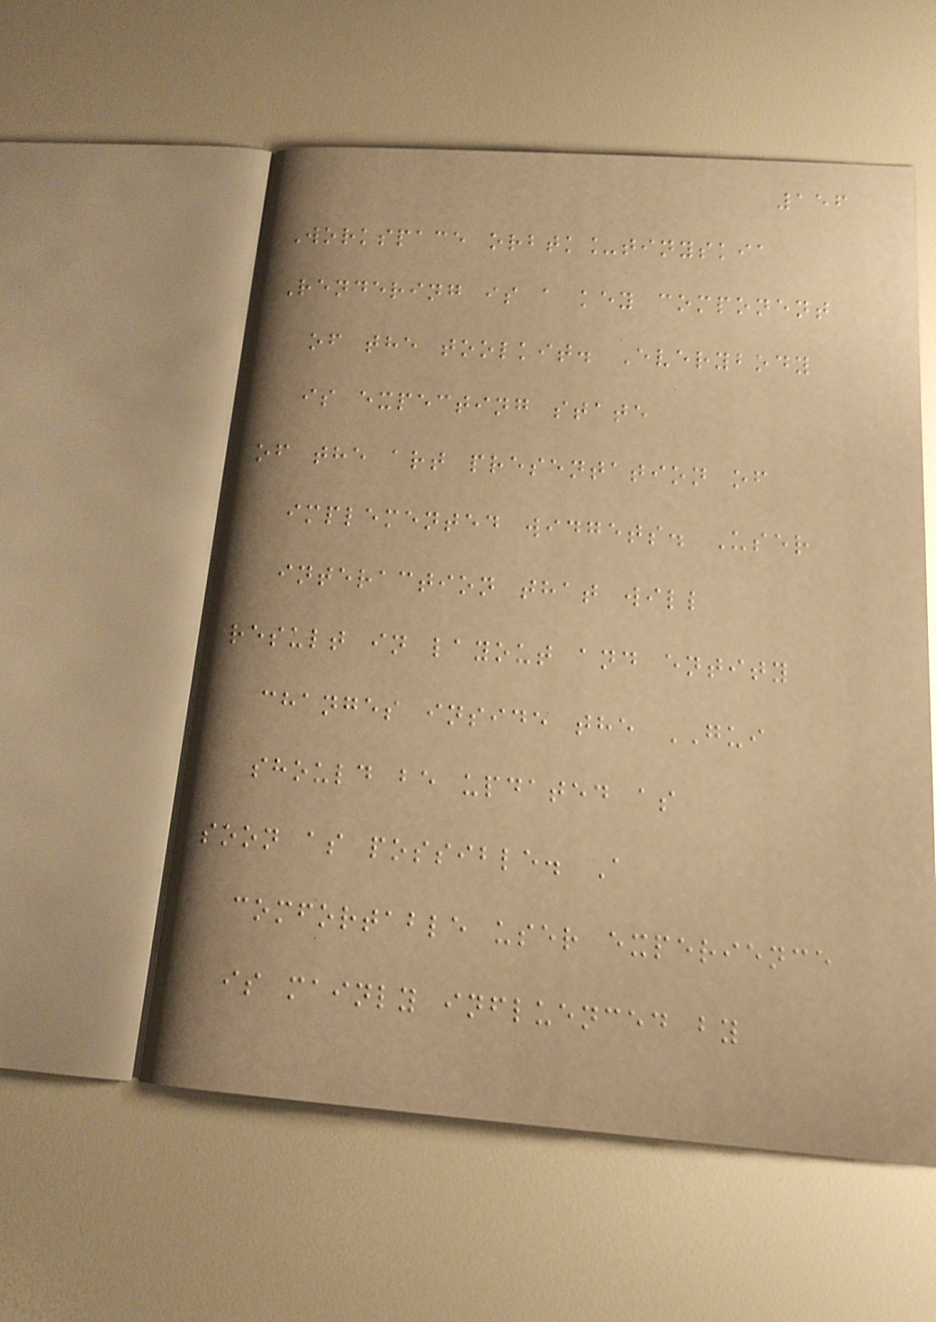156
Workspace orbtk_tinyskia
Rendering is a key component
of the toolkit. Everybody
is expecting state
of the art presentation of
implemented widgets. User
interaction that will
result in layout and entity
changes inside the GUI
should be updated as
soon as possible. A
comfortable user experience
is mainly influenced by
